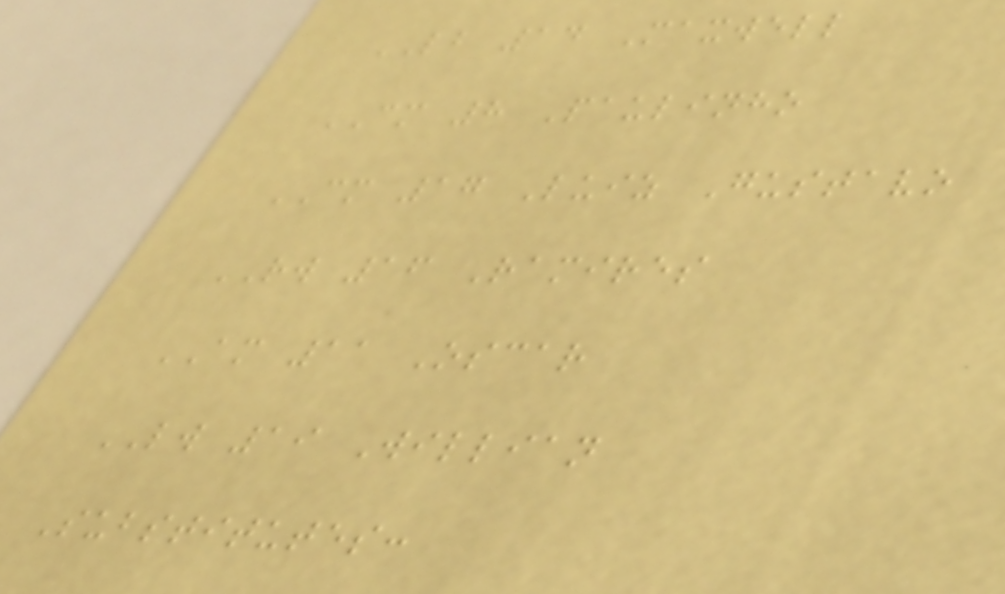LB 14 Maxwell
CM 8 Paulinho
CM 17 Luiz Gustavo
RW 16 Ramires
AM 11 Oscar
LW 19 Willian
Substitutes:
